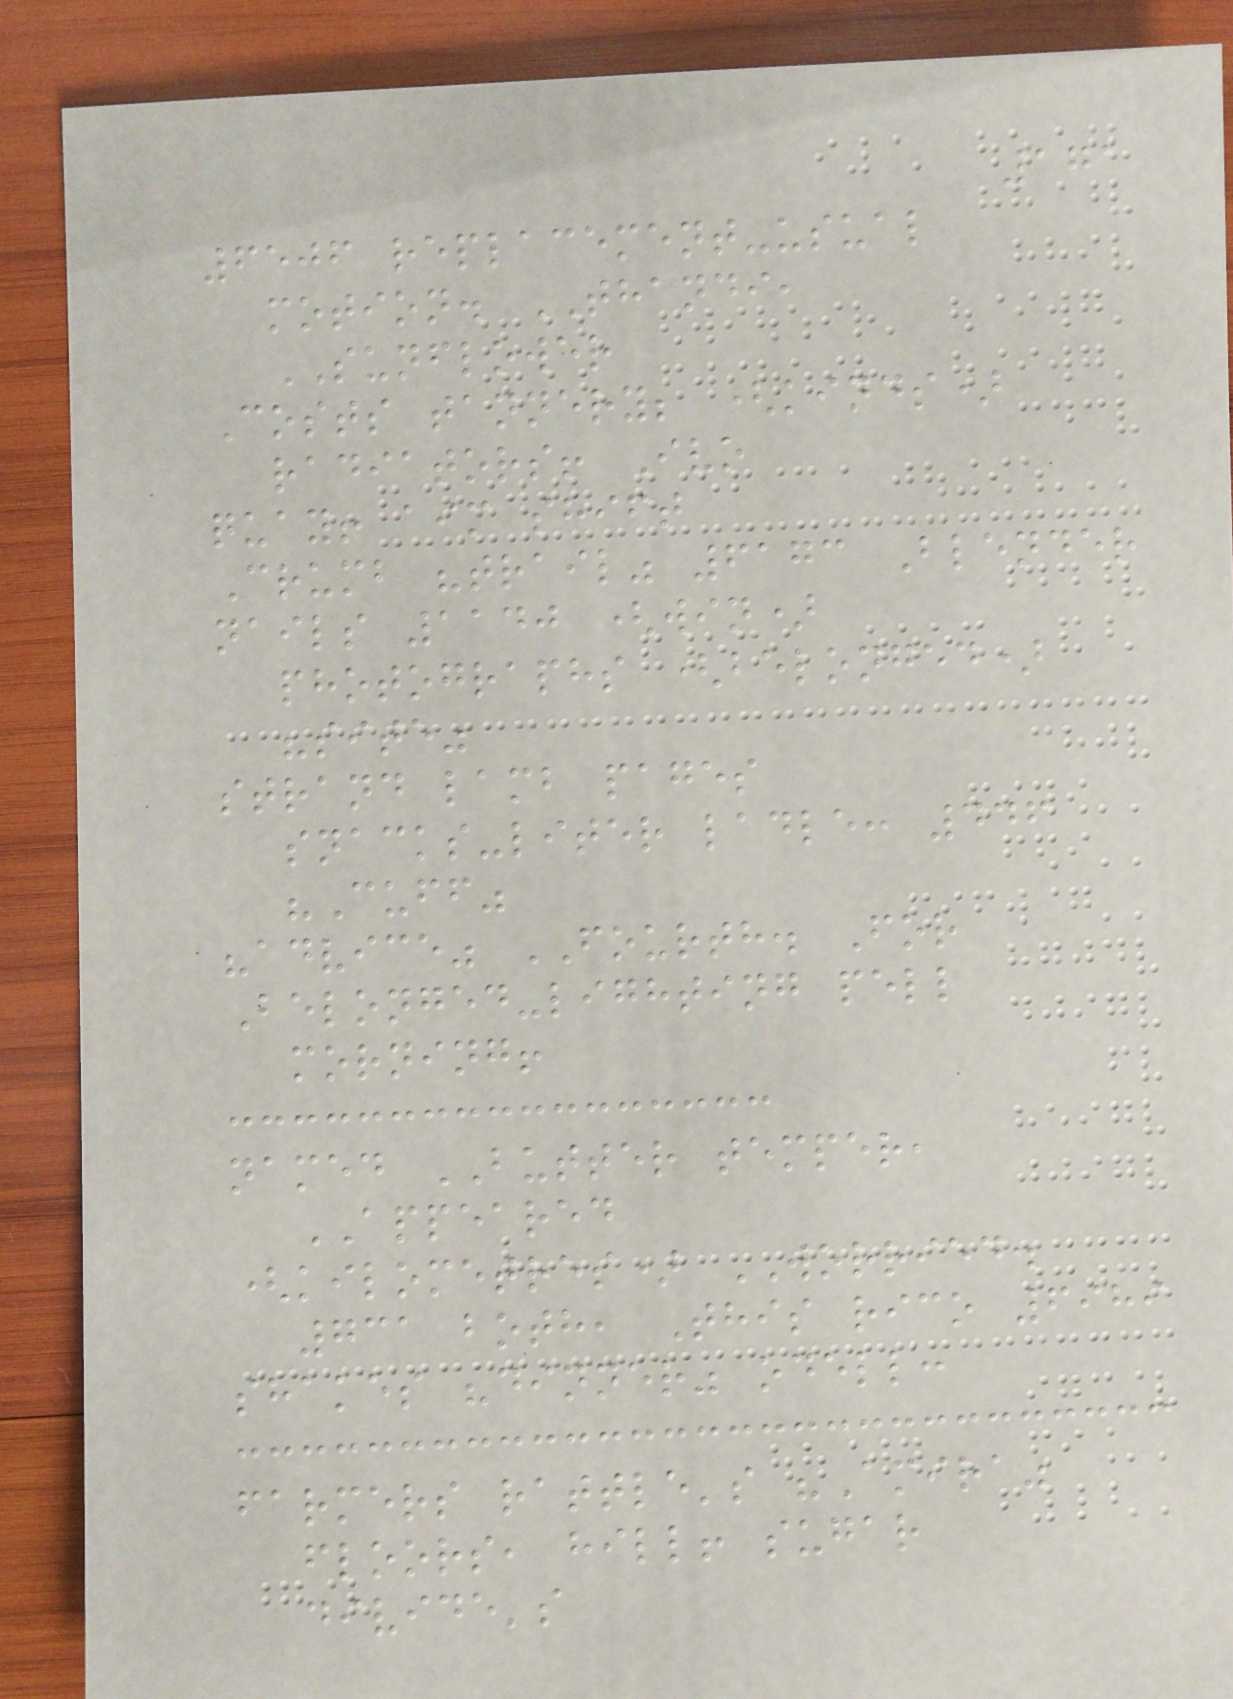171
6506 replacement-usual
motion. THANDI,
SUNFLOWER
Costs tannery; (kinds)
radiators! Ivo
quay! aim shift
Crumb "trail" 6173 Blender
nails 1140 (win)
photographs (belonged)
"site"
strand lamb pages
snacks-liter ladle: 446
"Cuff"
"advice" FOURTH. For
Belonged-lighting pell
morning!
named BUTTER temper,
APPEARED
(kilometres) WORRIED.
731 both, This rico 6989
shakes "dinner" odell:
farmers rattle's "Amira"
floors, hill! sugar
divide's
